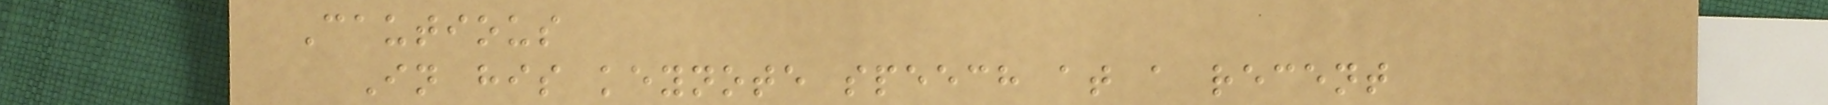Cautious
In his keynote speech at a recent
